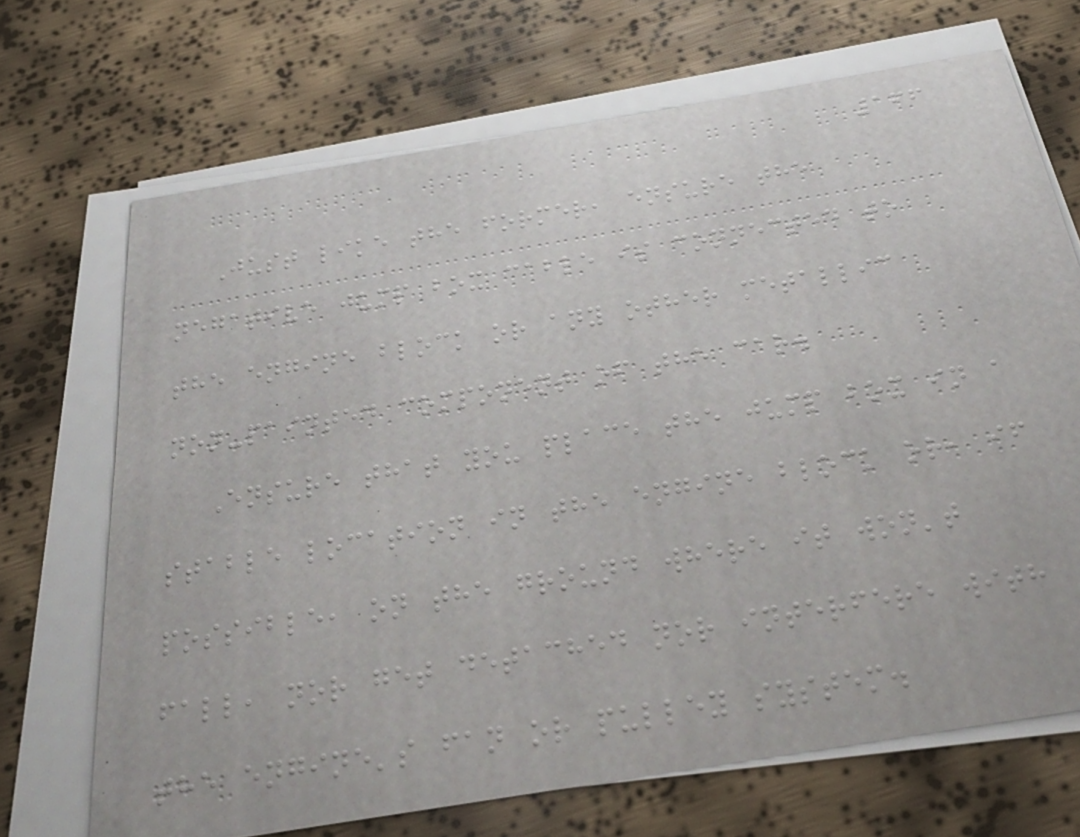166
Just like the former, ensure the
negative jump box cable is connected to
the engine block or any other metallic
non-painted component of the car.
Ensure that you place the jump box in a
stable location in the engine block or, if
possible, on the ground where it won't
fall, nor get detached nor interfere with
the engine's fan or pulley system.
